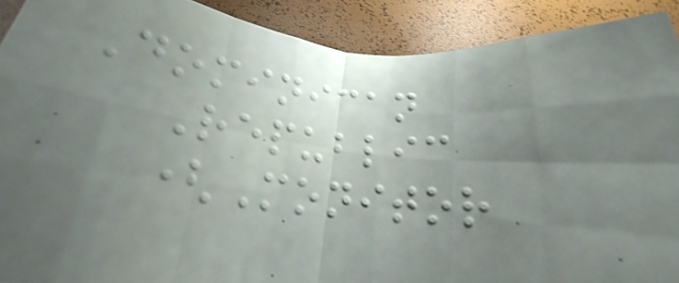Dominican
Republic
(Monitor
